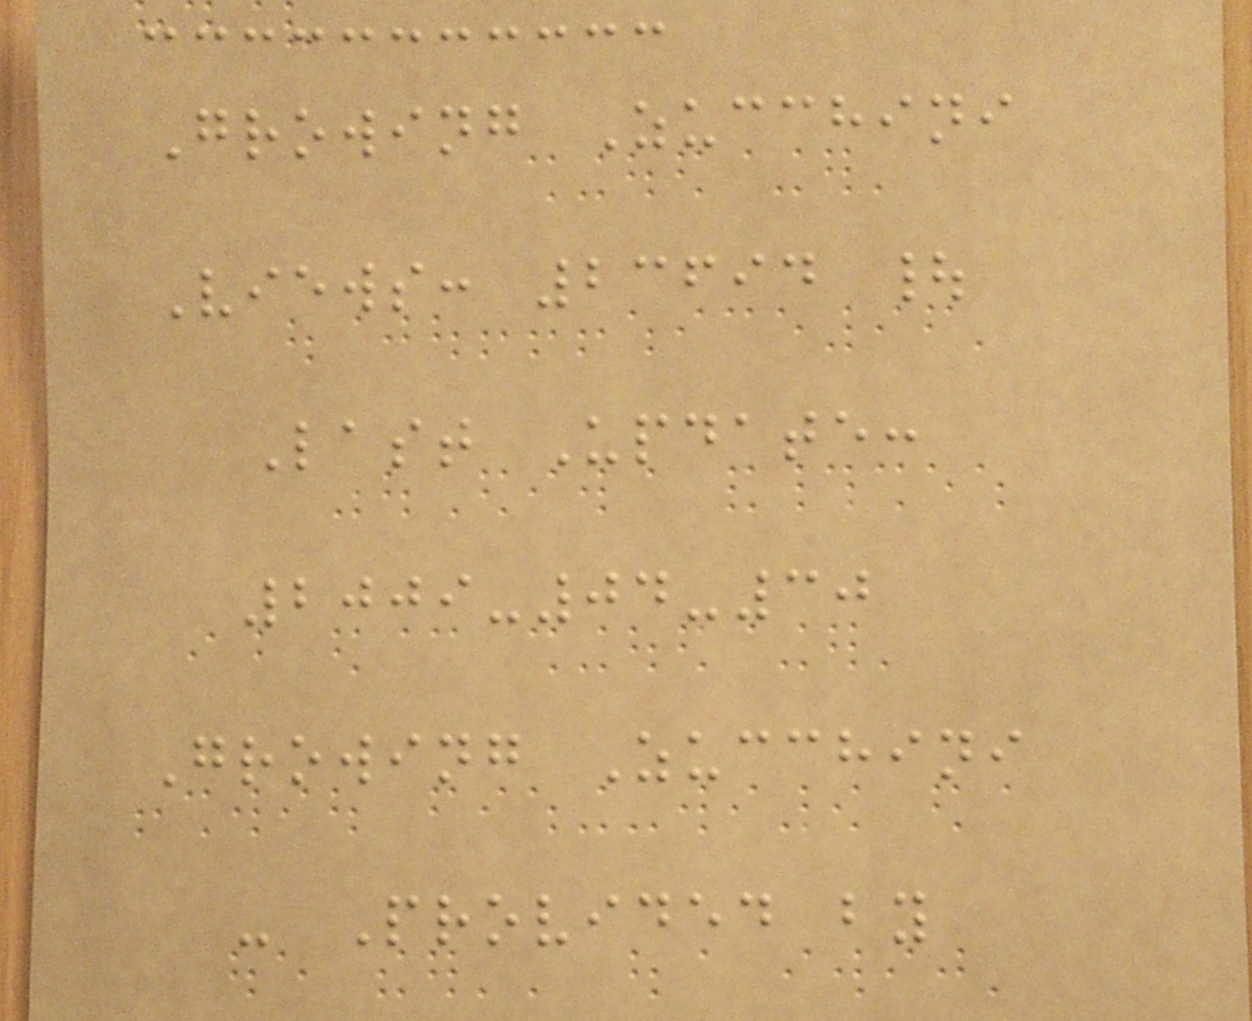Growing Zucchini
Views: 23694 |
Last Update:
2009-04-30
Growing Zucchini
- Provided by
